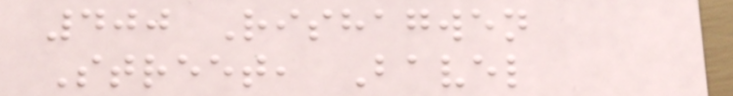400 Rishagwen
Street, Bavel
